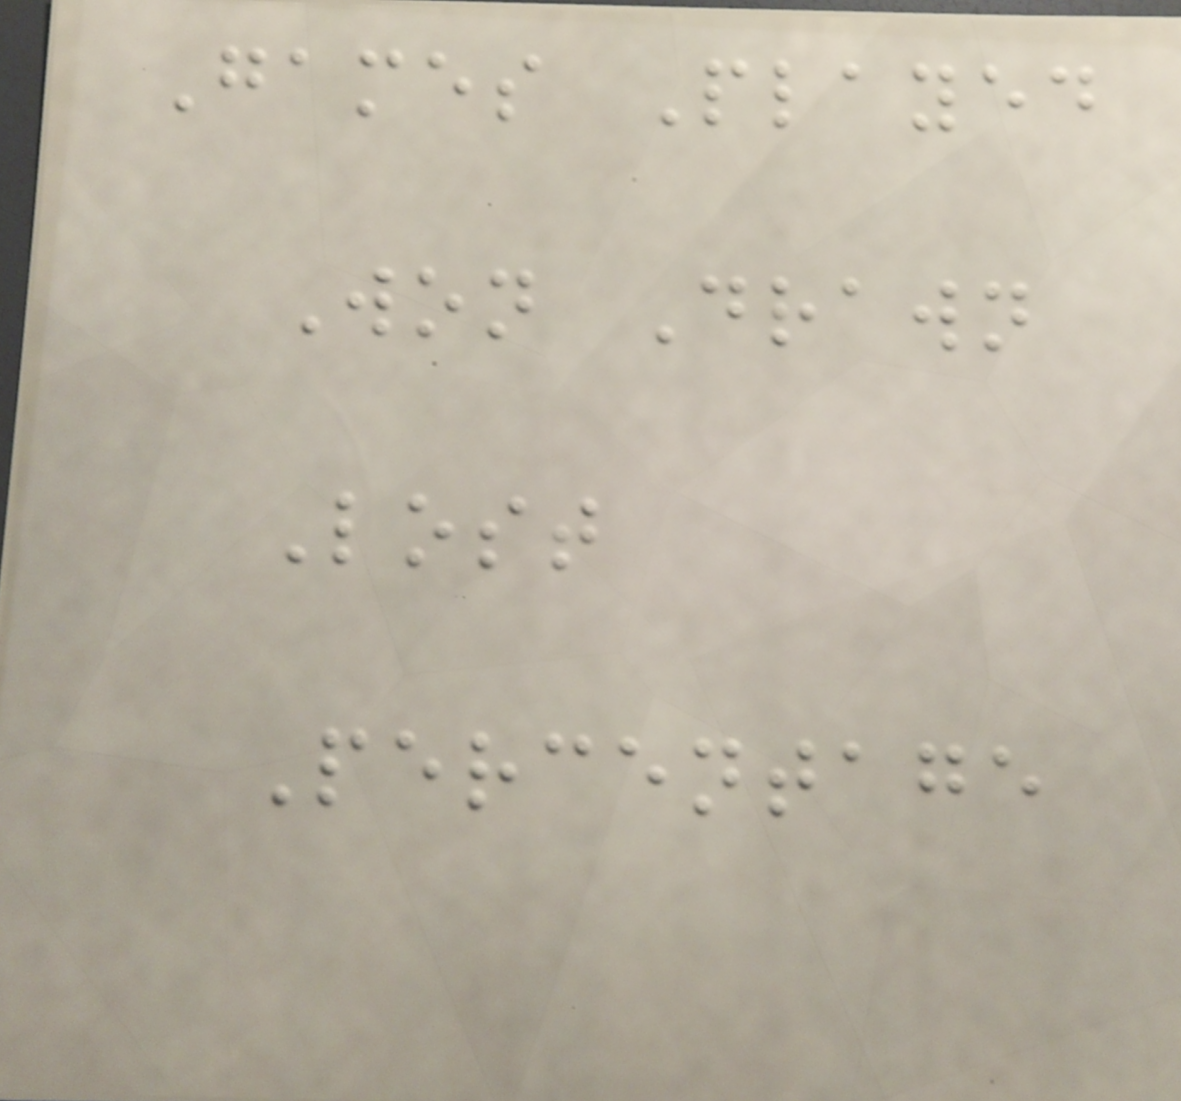Games Played
Won Drawn
Lost
Percentage
